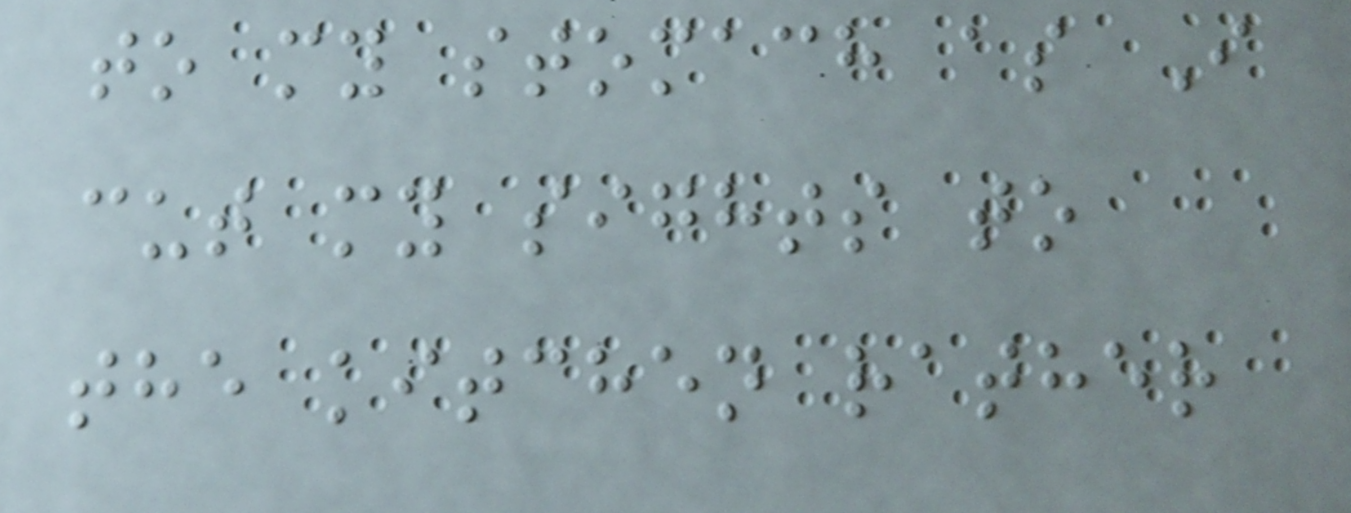to my stomach as I
cut my sights to
the kitchen rather
